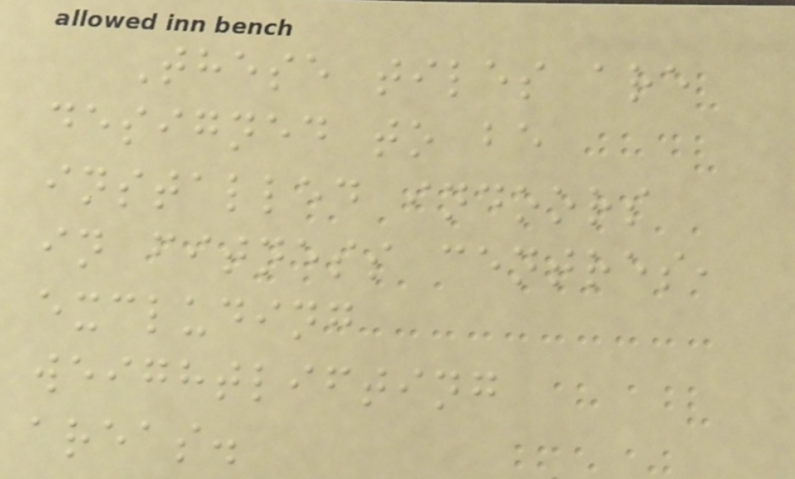These tiles are
designed to be
installed indoors
in fitness centres,
excluding
weightlifting
areas.
